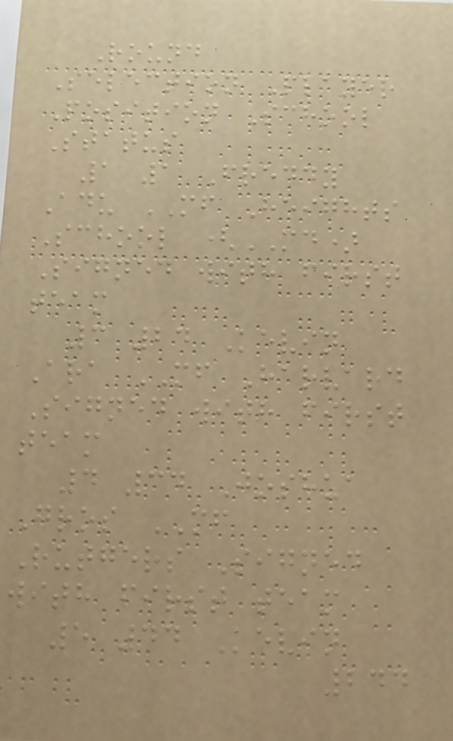Round
Selection Player
Position School
Status
1 1 Freddy
Adu MF Heights
School (MD)
Signed with first
team
3 24 Kevin
Ara MF Harvard
Signed with first
team
4 34 Joshua
Gros MF
Rutgers Signed
with first team
5 44 Kevin
244
